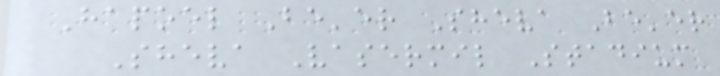Hapoel Be'er Sheva Be'er
Sheva Vasermil Stadium
